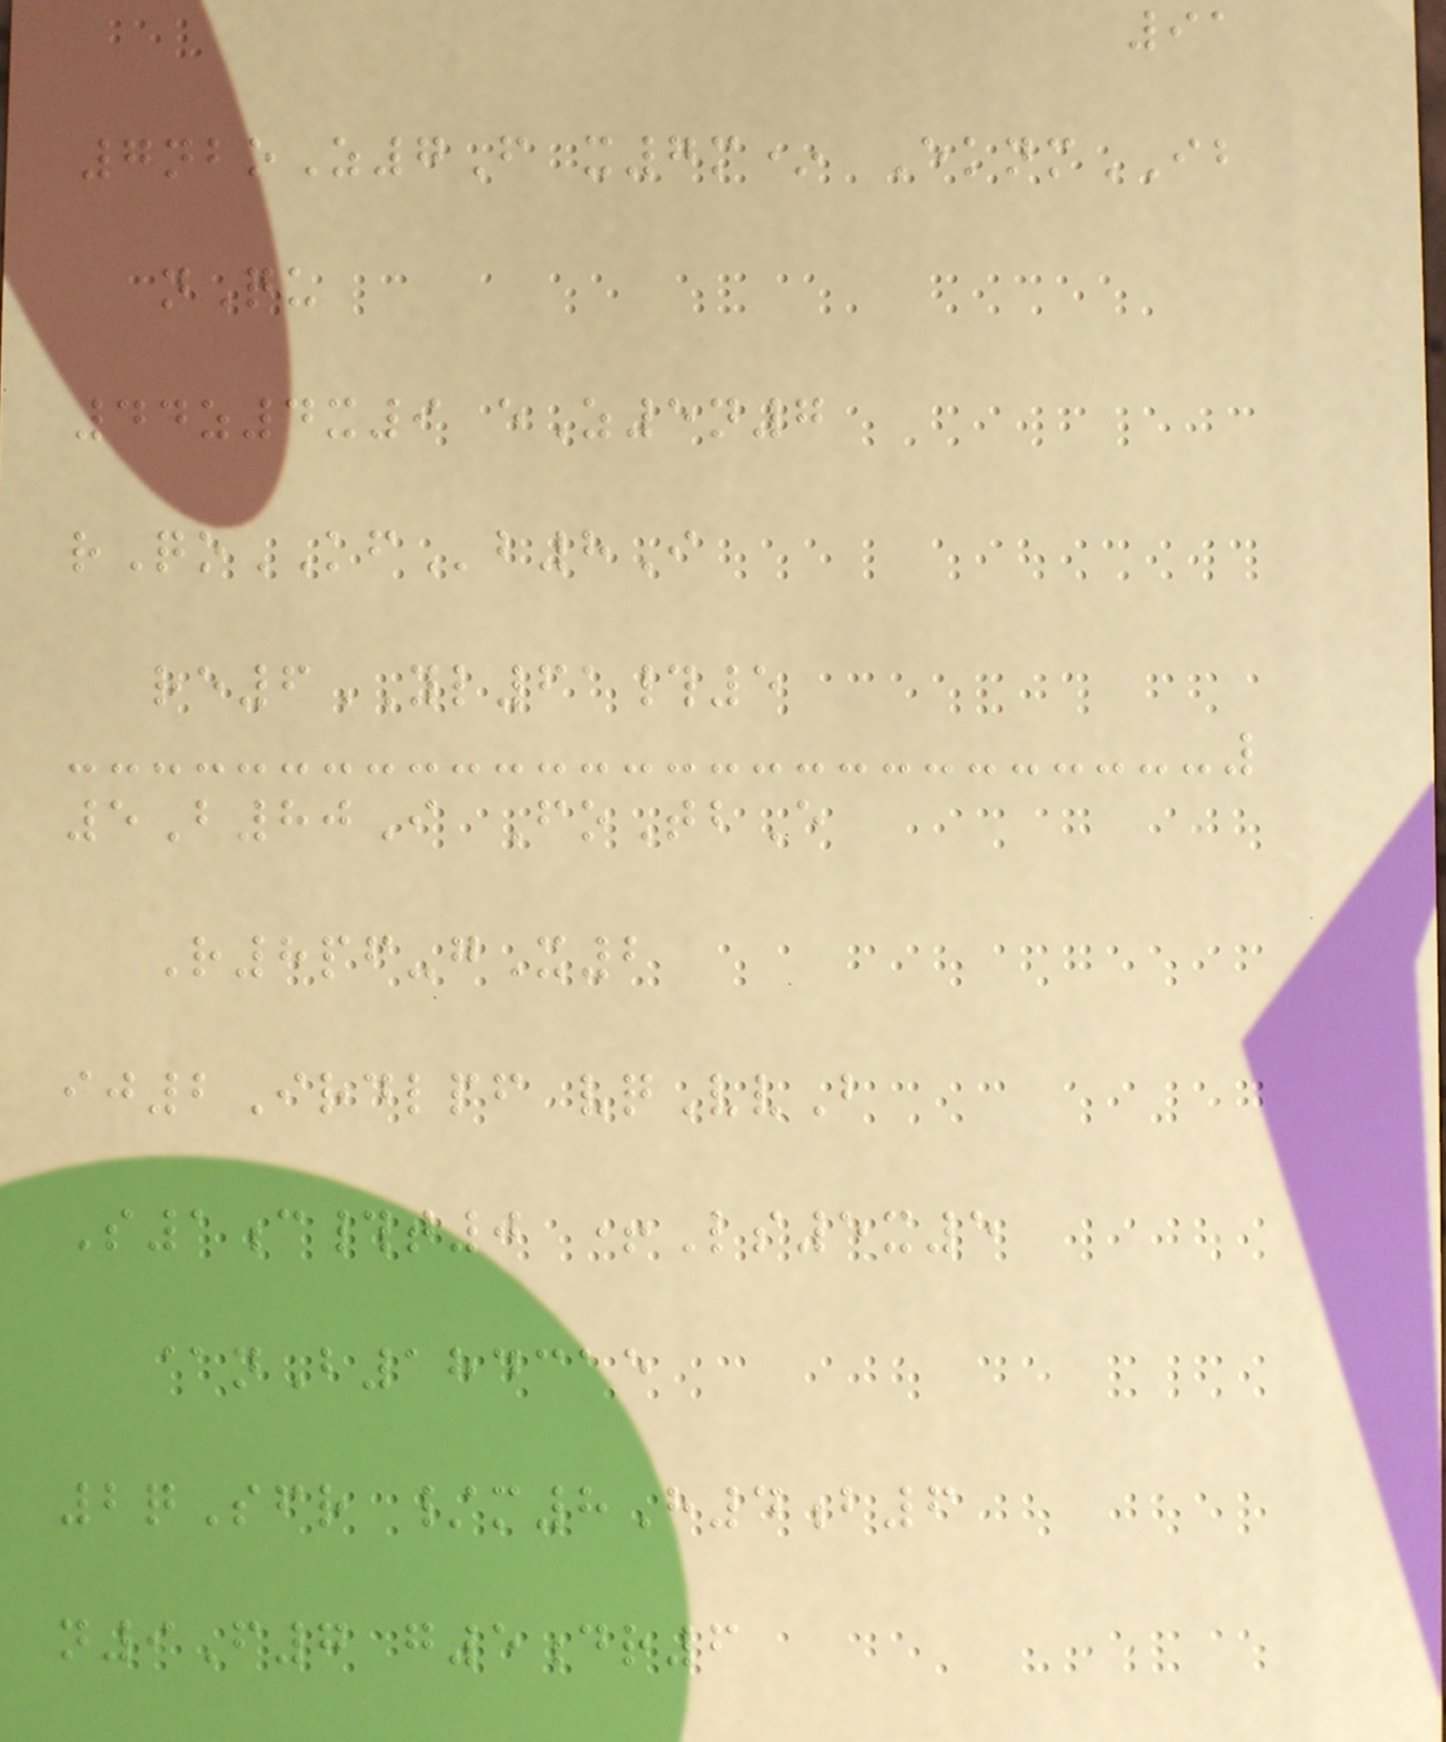91
7nboZ7F x7m* EknmIB
nQu
44z4x9 eZ5n7
rQoKFb8I
re6YL61#5
5B80I FoTbE
R8pf-gX2
ij2Irdlpf vqVvB
S1c#t0 +Ls5x5
@nB184315
2qSfr /m8H4b6
n9F7 g5dr6
